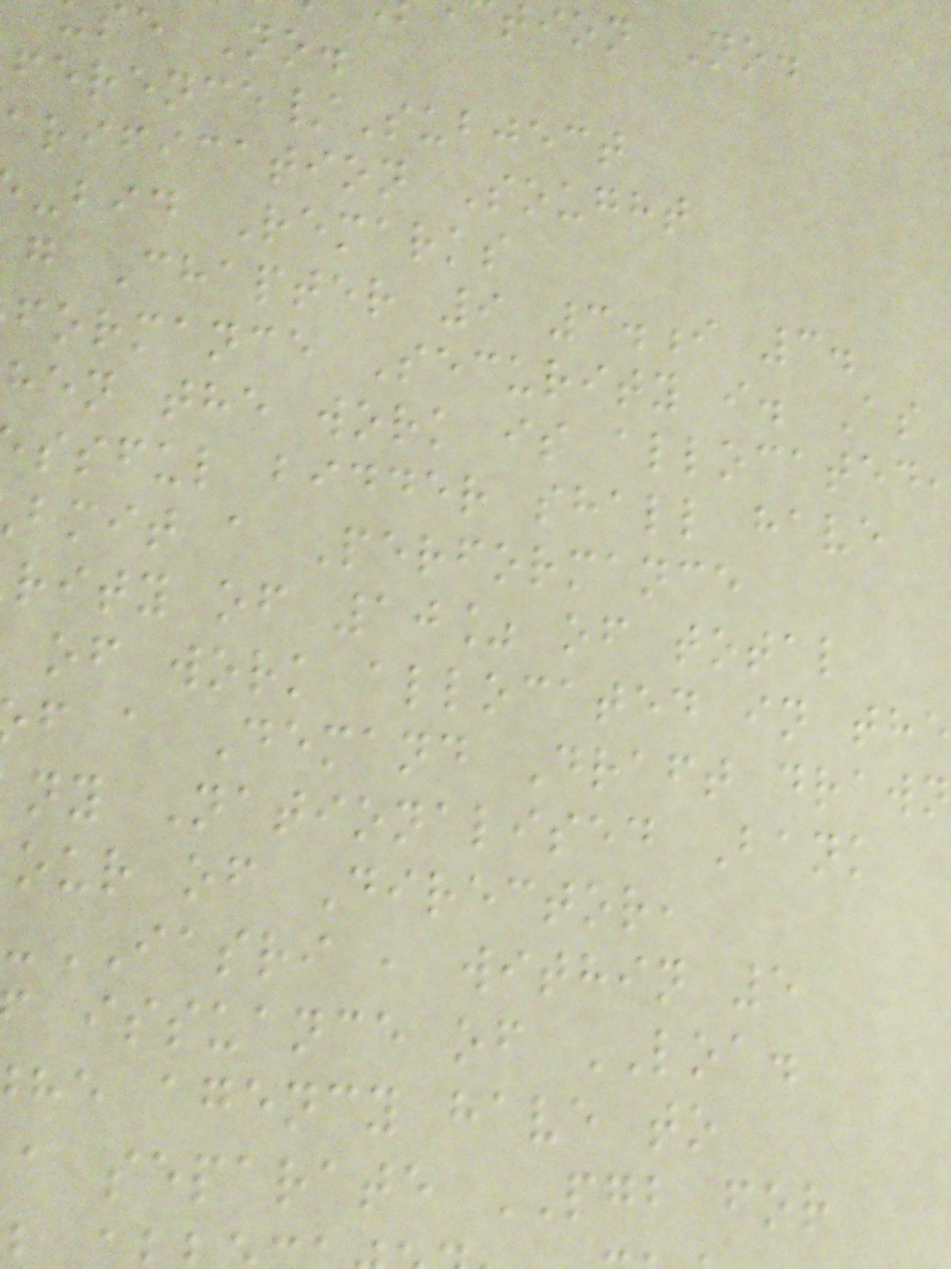tion No.
se No.
ference/Subject
arification Sought
-bid Remarks
g Chapter 9 3.i 3.
formance Security i. As
hen the work is allocated
ssful bidder shall have
bmit a Performance
rity of 10% of total
of work allocated in the
f a Demand Draft drawn
ny Nationalised Bank
our of Director,
-IASRI , within 5
issuance of LOA.
he agency have to
a separate PGB for
